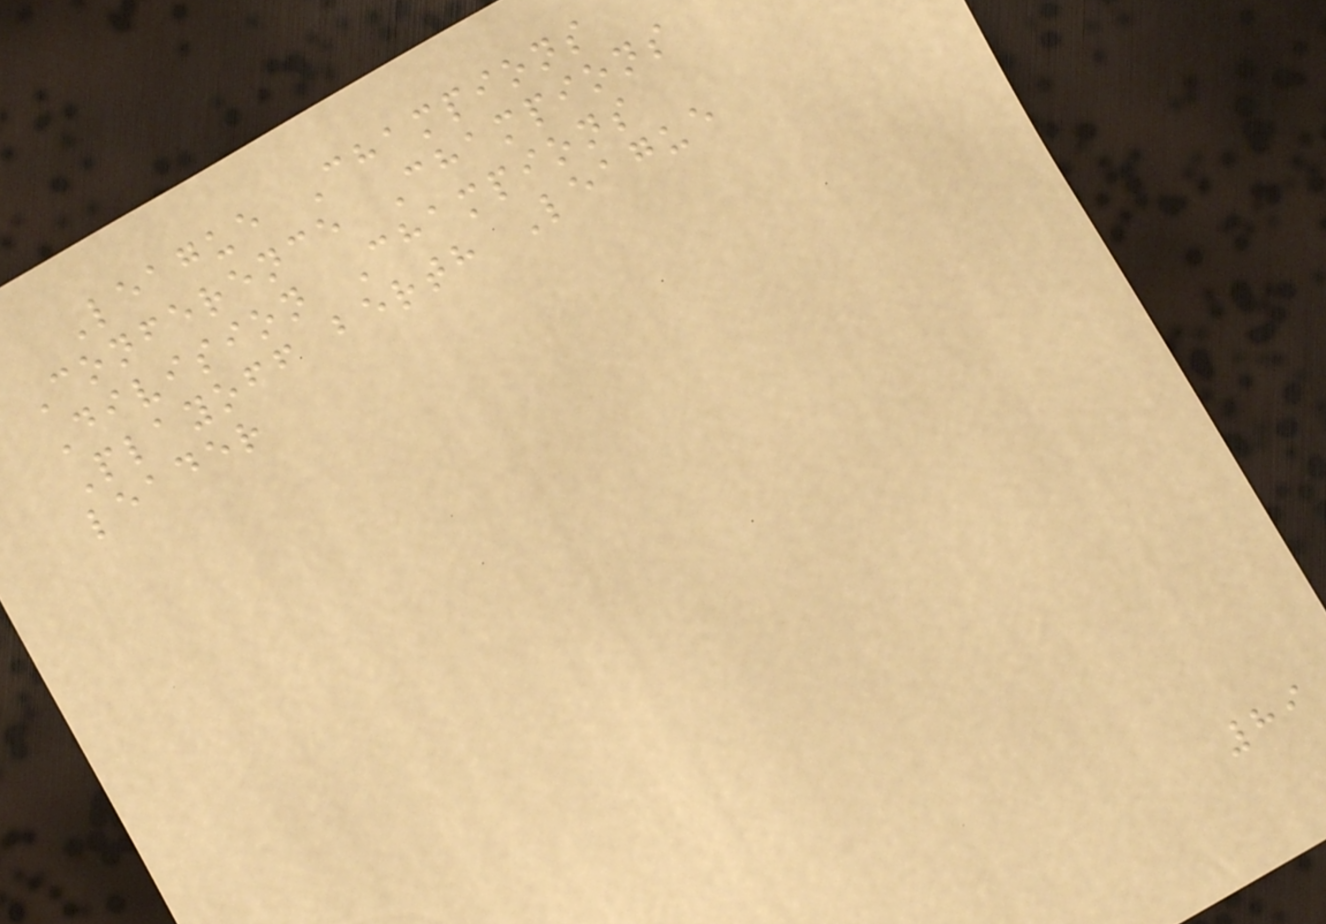League Champions
Conference Champions
Division Champions
Playoff berth League
leader
89
